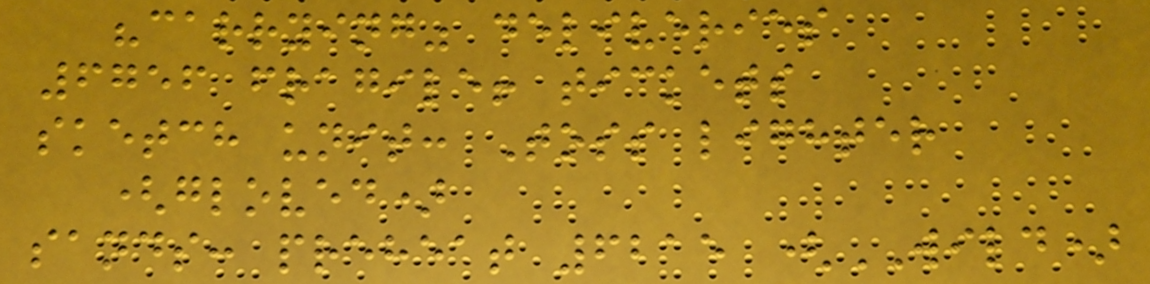"carrying" deliveries
6756 fragile! tickets
sketch unit: Toss lighter
(gloved)
sands: preheat 6215 (WILD)
